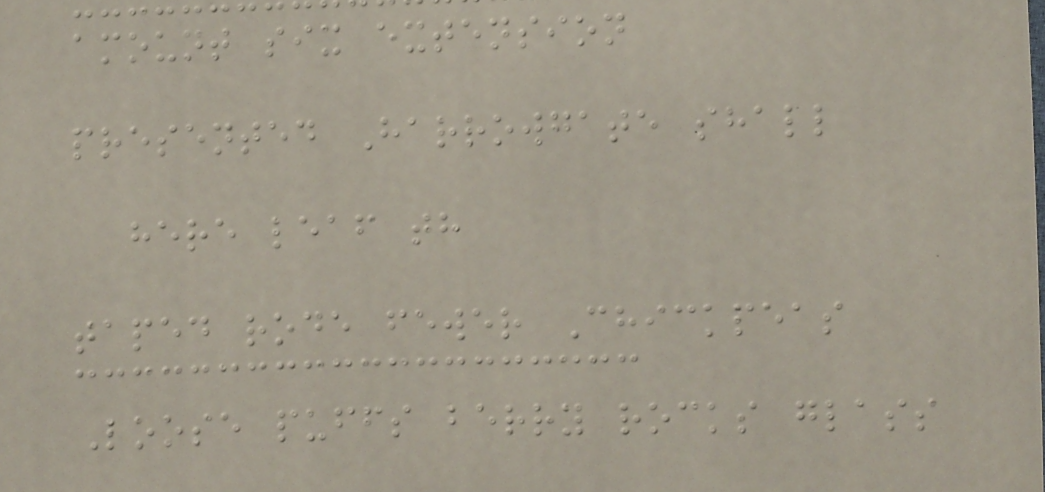amount six extension
presented Harrowgate shall
here leaf th
taped rode fewer Chickpeas
Loose puffs berry rocks glass
